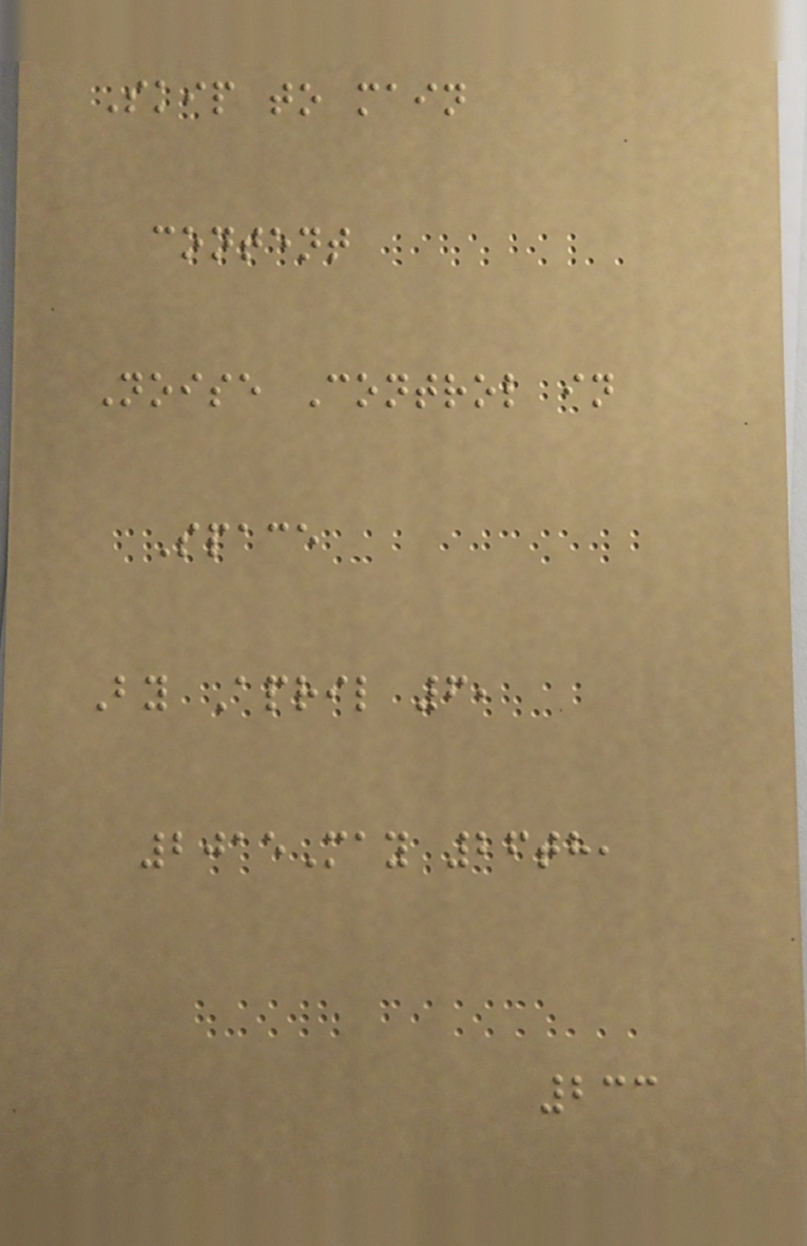Skip to main
content
Noise Control in
Space
By April 6,
2015May 26th,
233
